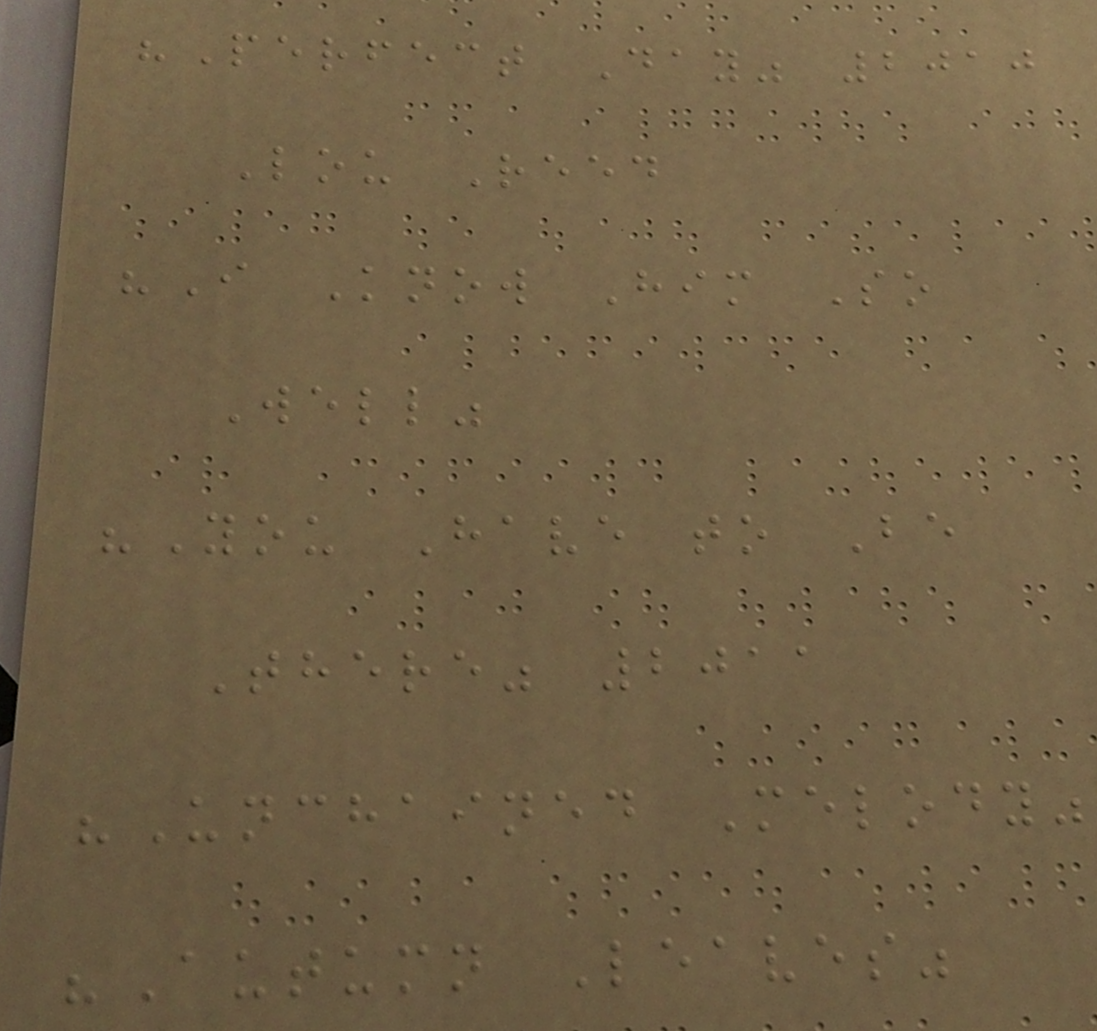"Perfect Day" 2010
Lou Reed
"I Know Him So
Well"
"You Have to Be
There" 2011
"Unchained Melody"
"Autumn Leaves"
